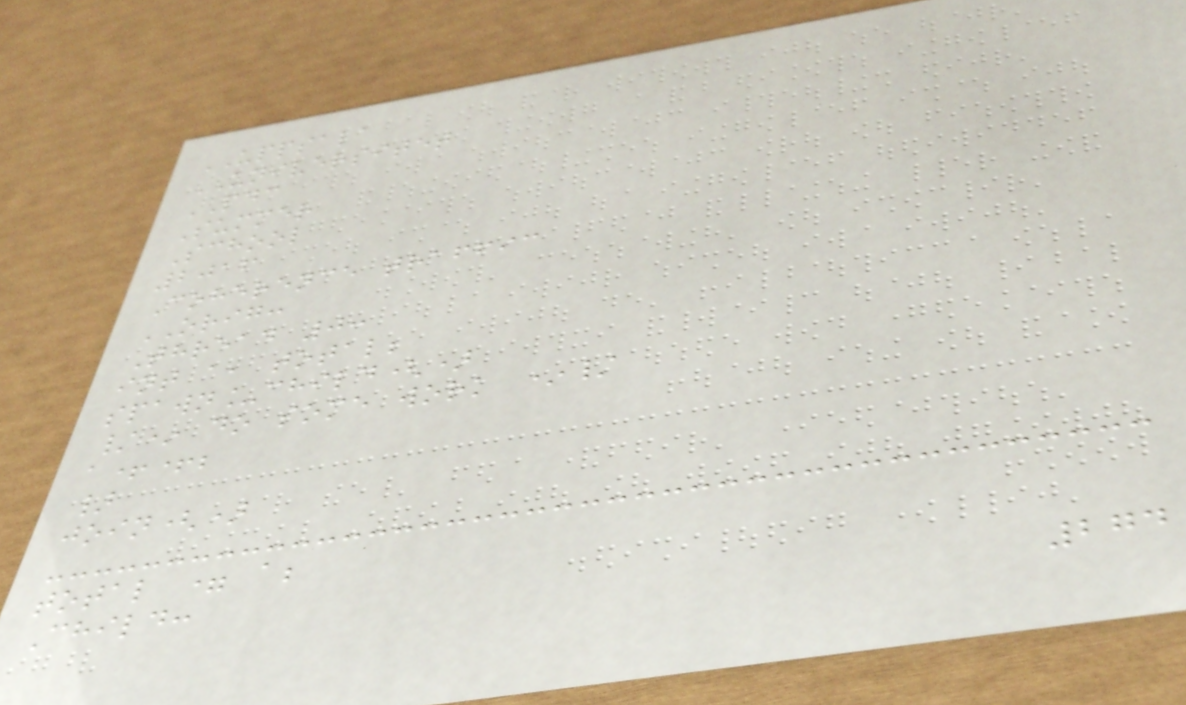UPPSALA
UNIVERSITET
PDC
Summer
School
2016
Coherence traffic
ORIG:
Thread 0:
int a, total;
spawn_child()
/* do some work */
a++;
}
join()
total = a;
Child:
274
